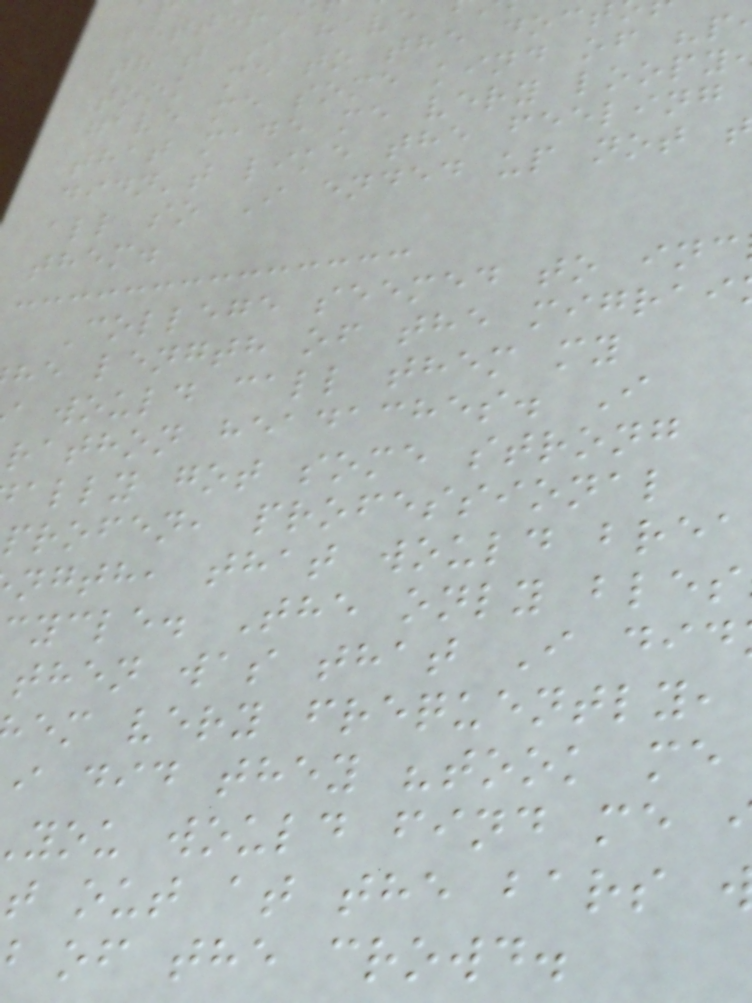that I have
took me to the doc
gave me some kind of "p
that made me very loopy
didn't like the feeling
all so I ended up not
them.
College seemed to inc
he length of the migrai
would call them my
rathon headaches. I
ally got some strong
profen, professional
ngth, that would brea
ycle. The only bles
then was that I did
em very frequently,
i did they "took me
you would find me
t out at the bars
of the crowd.
